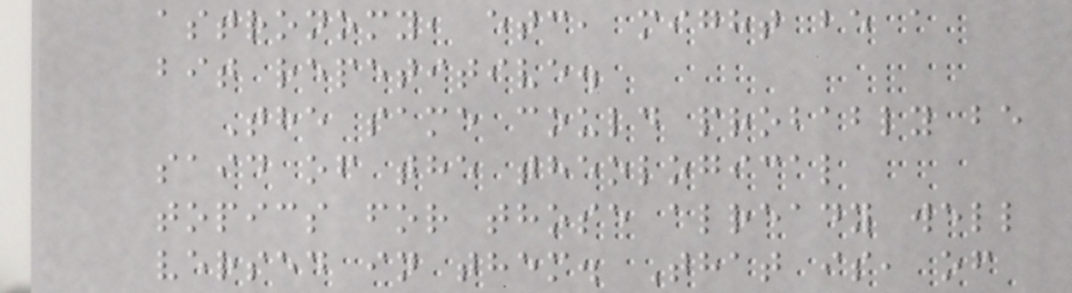astronomy, etc, might be a
bit repetitive.
The same could probably be
said of the theological
topics for those already well
versed in them. That is, of
